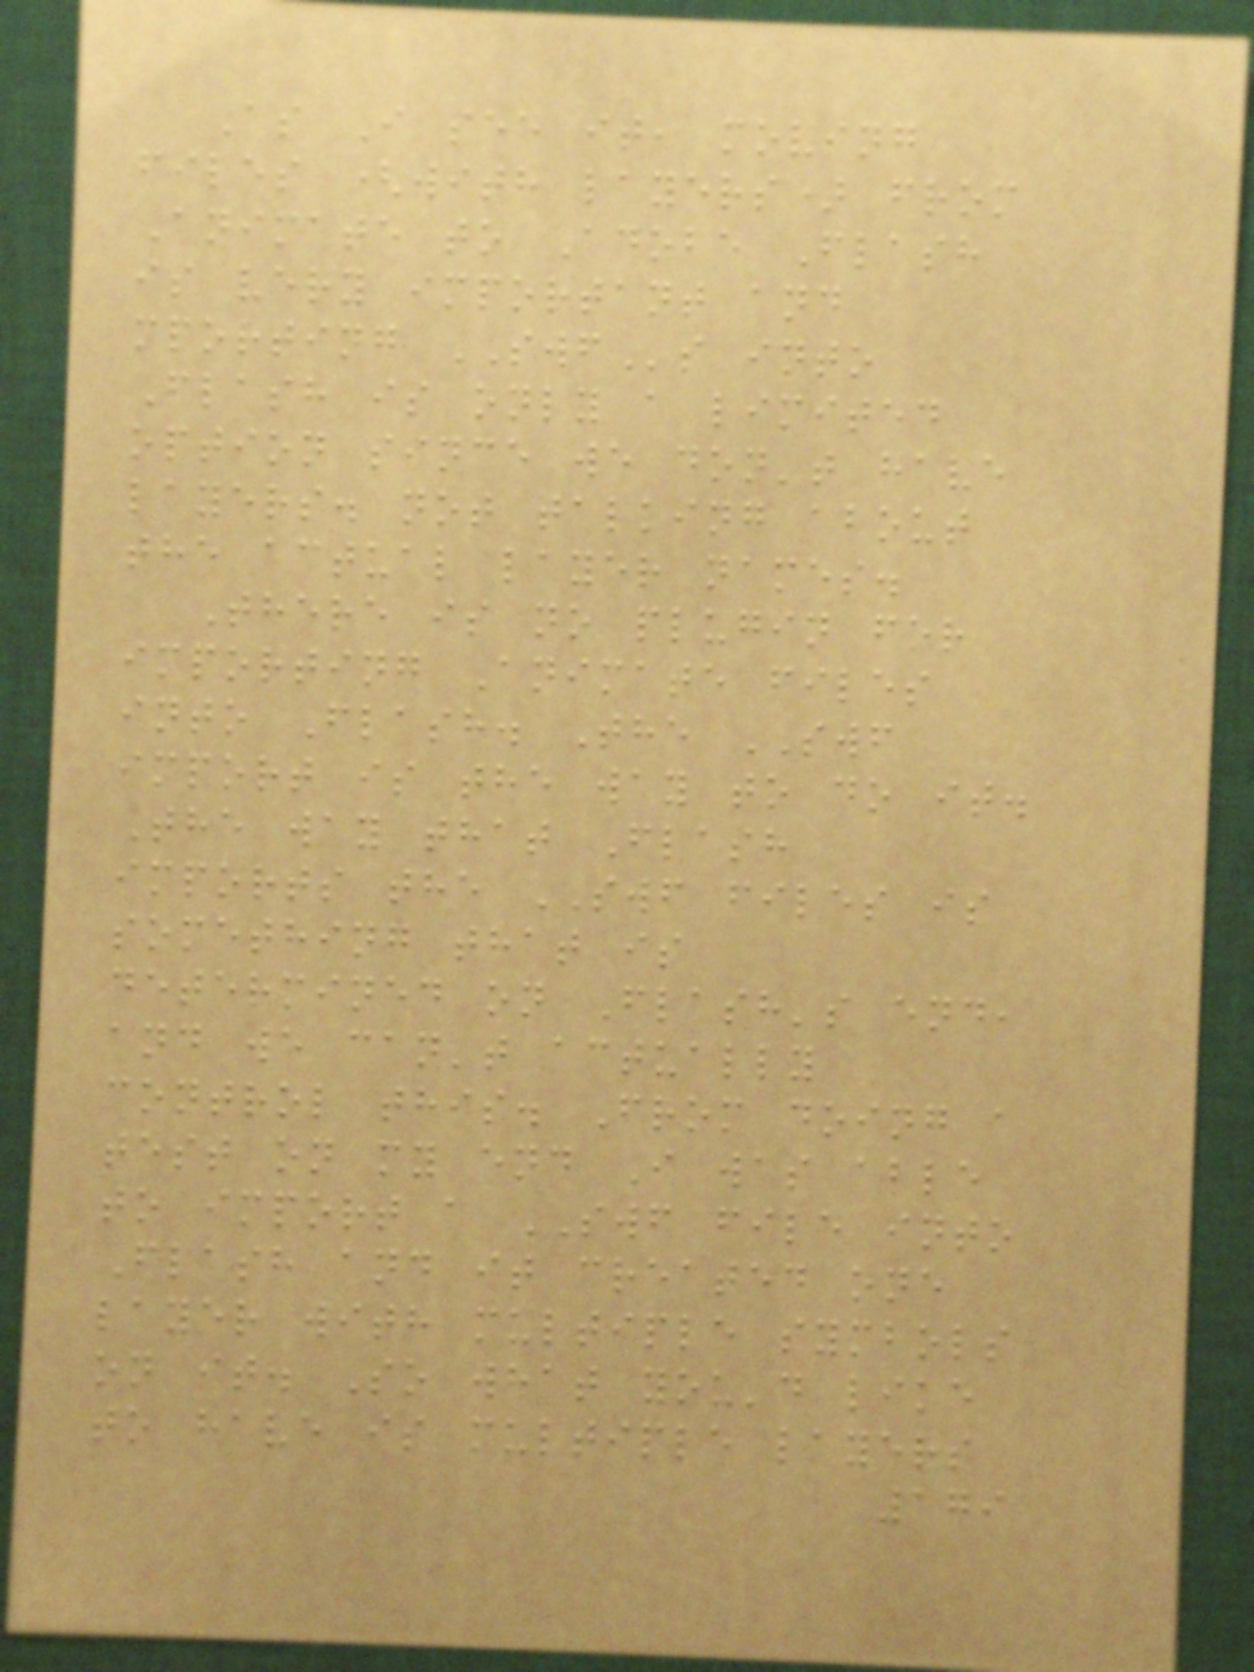As I see it, moving
files (with layers) from
Animate to Adobe Flash
is very important and
mporting SWFs into
Flash is only a limited
option since we don't have
layers. not talking about
the actual layer names.
There is no plugin for
importing Animate files
into Flash. The SWF
import is the way to do it.
The way that Flash
imports the SWF files is
something that is
determined on Flash's end,
and we can't actually
control this. From doing a
test on my end I was able
to import a SWF file into
Flash and it created one
layer with multiple symbols
on it. So what you'd like
to have is multiple layers
179
